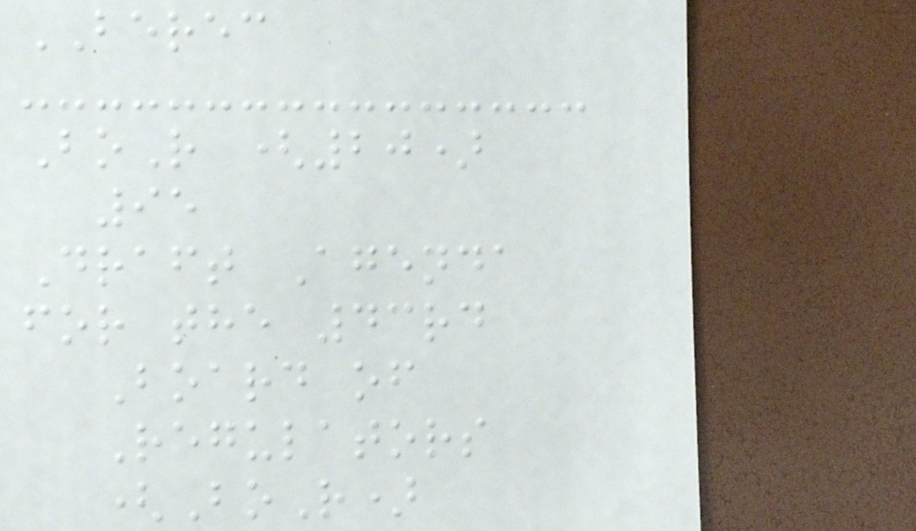BEREC
BoR (20)
95
Draft Agenda
for the 43rd
Board of
Regulators
(BoR)
